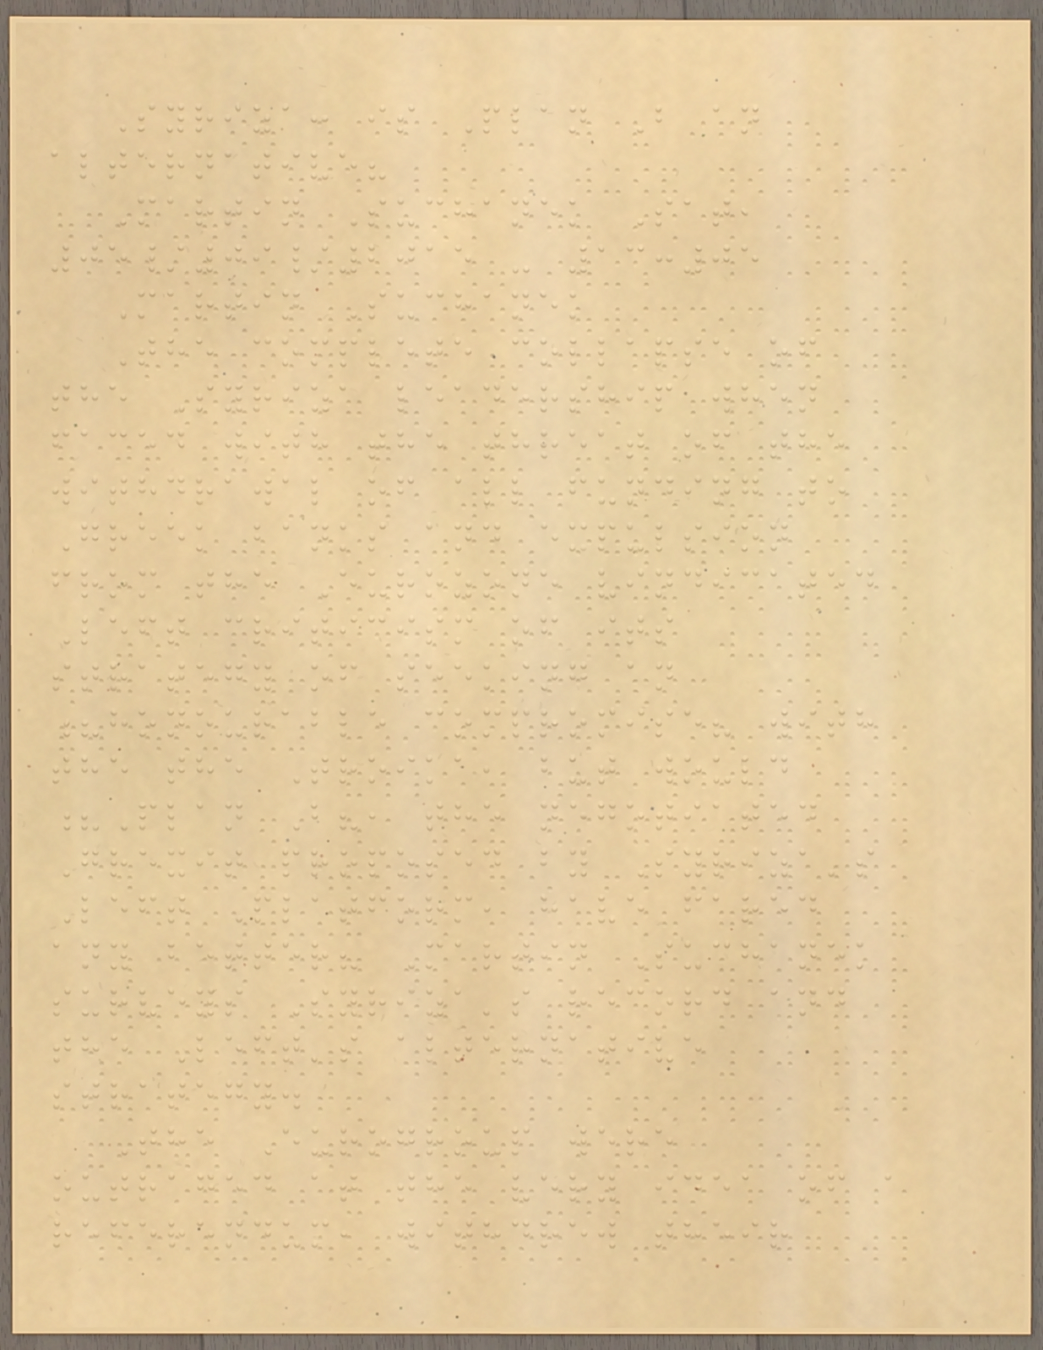Syriza: is Plan B an
alternative?
Martin Suchanek Sat,
05/09/2015 - 13:05
Martin Suchanek
The complete collapse of
the Syriza leadership when
faced with the threat of the
withdrawal of all funding to
Greek banks and expulsion
from the Eurozone vindicated
Left criticism of its
strategy of seeking an
?honourable compromise? with
the the Troika, but would
?Plan B?, the negotiated
Grexit proposed by Syriza's
Left Platform, have fared
any better? Martin Suchanek
surveys Syriza's record and
the Left's alternative
strategy.
The Eurogroup were
outraged at the very idea of a
referendum, withdrew their
